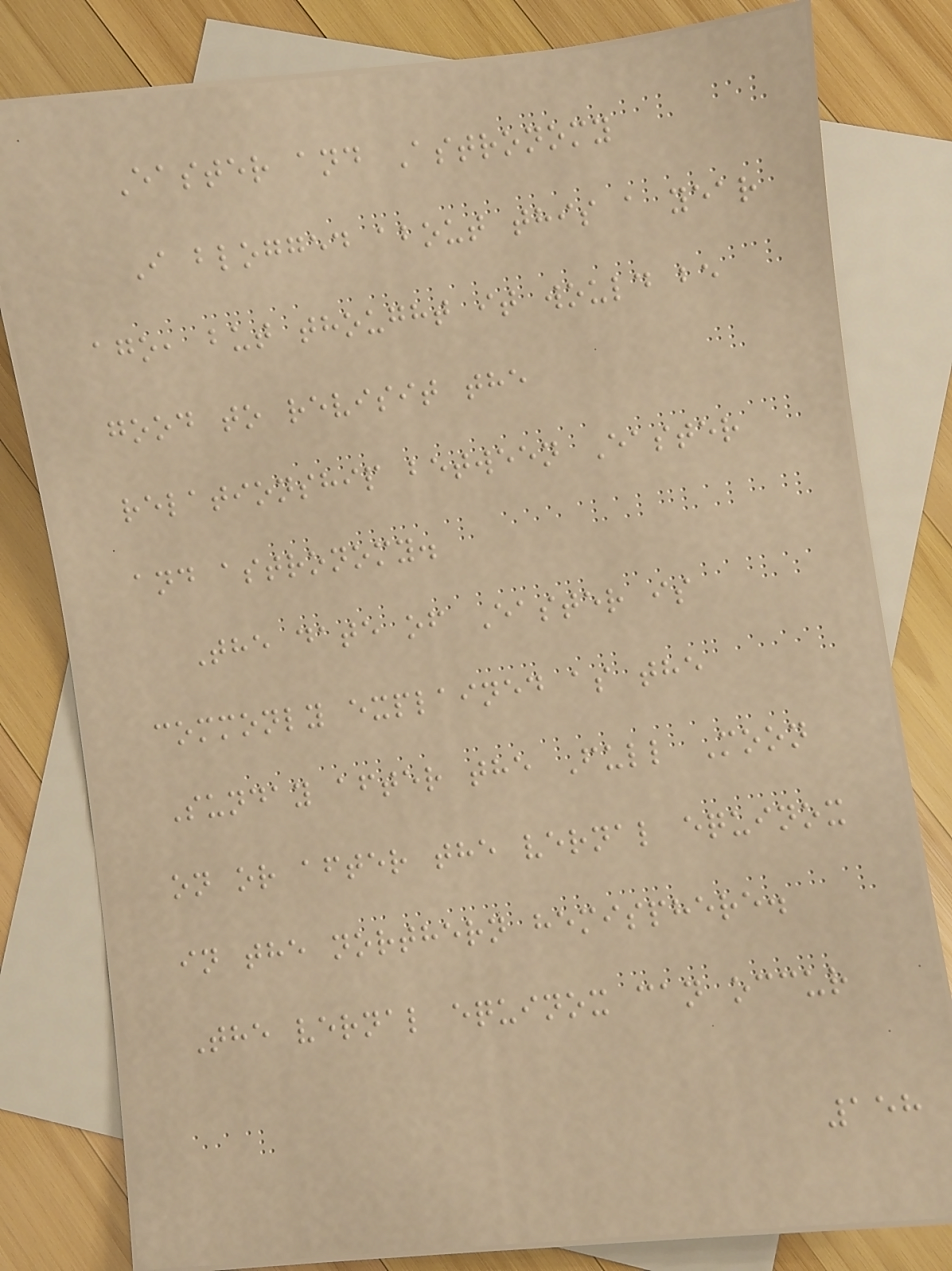Easter and Astronomy
I blogged about this a year
ago, but thought it would be
good to revisit the
relationship between Easter
and astronomy.
The date of Easter is
commonly explained as the
Sunday after the Full Moon
on or after the vernal equinox
in the northern hemisphere.
The vernal equinox can occur
158
